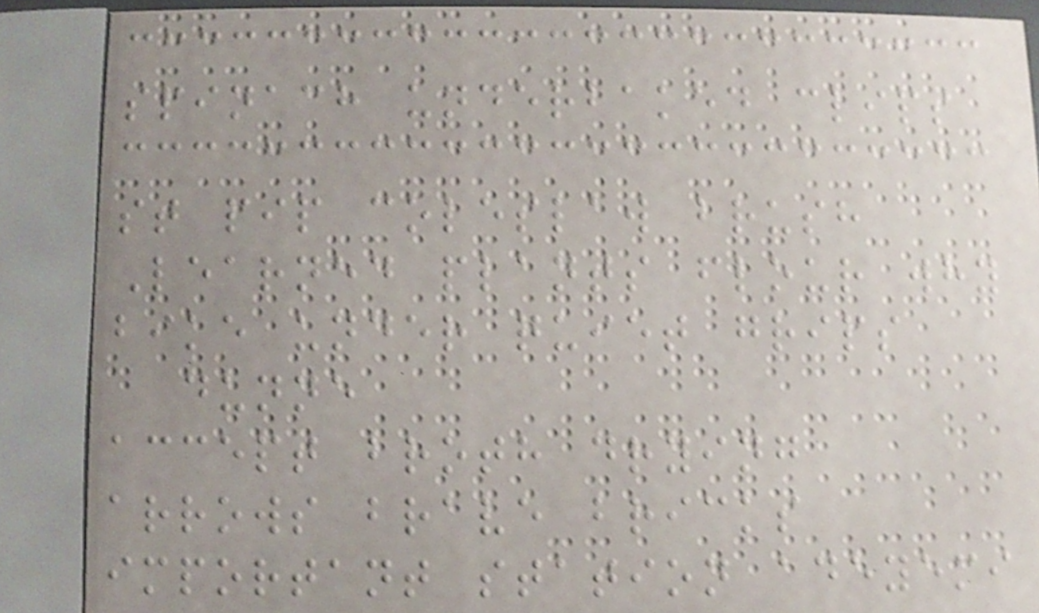spinach underbaked clips
st pip coleslaw brush
Learned plants flour why
bike under quiet grips
dunne
accept broth drying
arrows brave bricks
important station adeyemi
